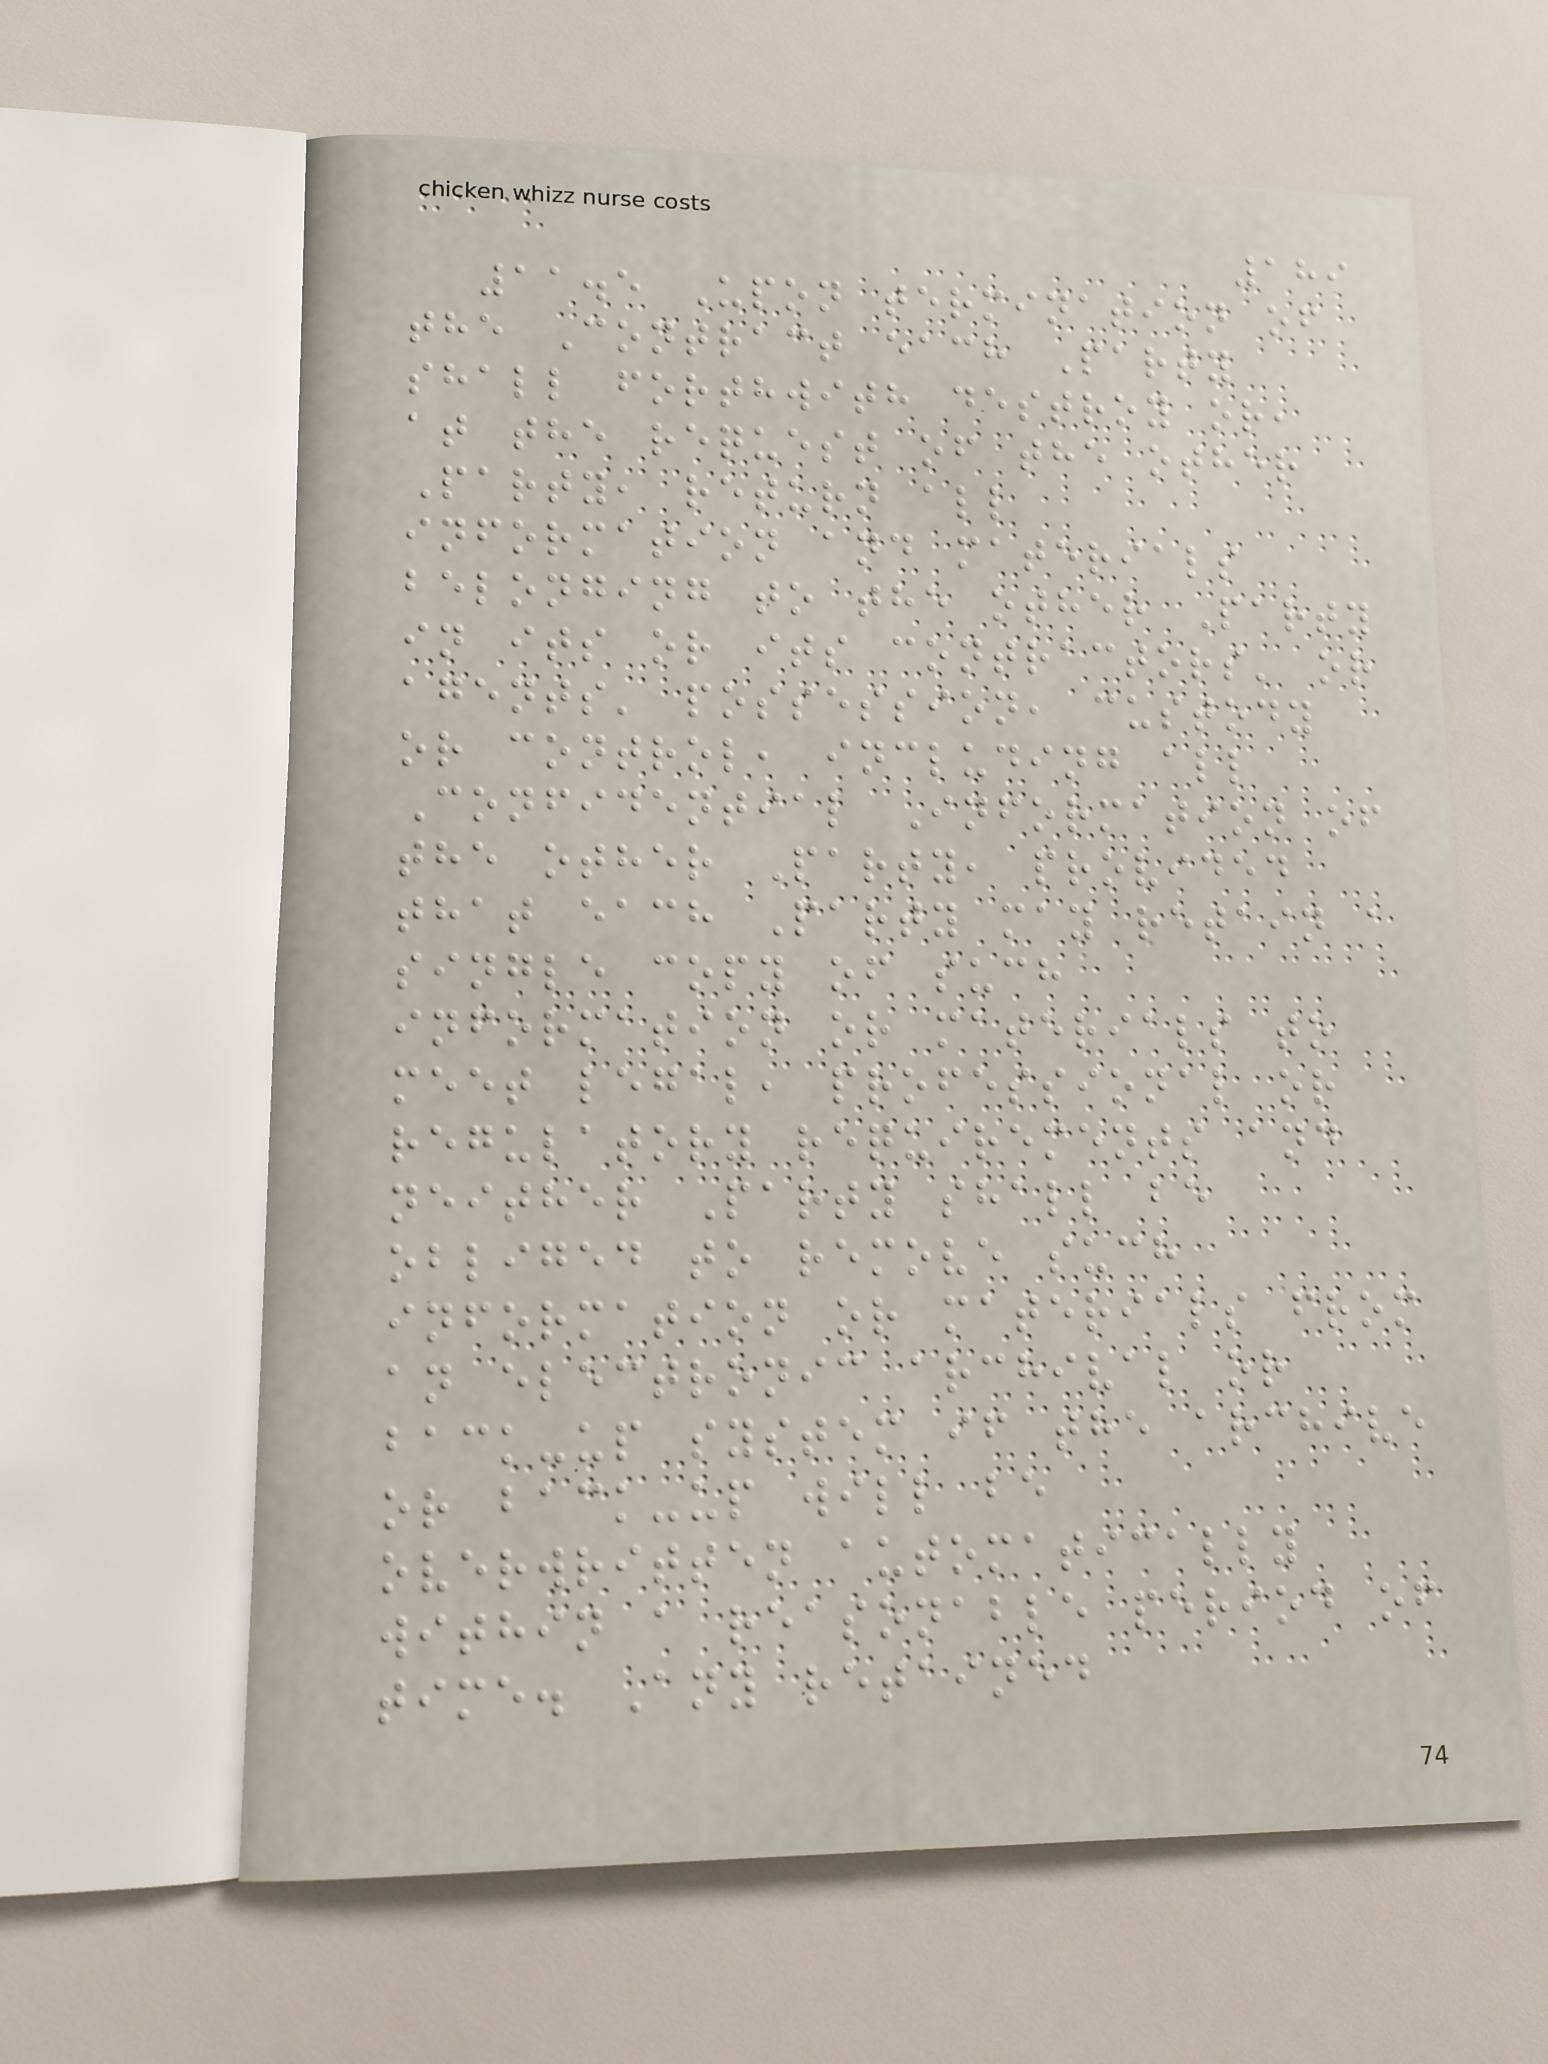189
11.5 Upon termination of
the Contract each Party
shall forthwith destroy or,
at the request of the other
Party, return all
information and materials
belonging to the other Party
in its or its contractors' or
agents' possession, custody
or control, including all
Confidential Information of
the other Party, provided
that each Party may retain a
single copy of such
information or materials to
meet legal, professional or
regulatory requirements and
neither Party shall be
obliged to remove such
information or materials from
an electronic archival or
back-up system if the archive
or back-up will be
overwritten automatically
within a reasonable period of
time. Any retained
